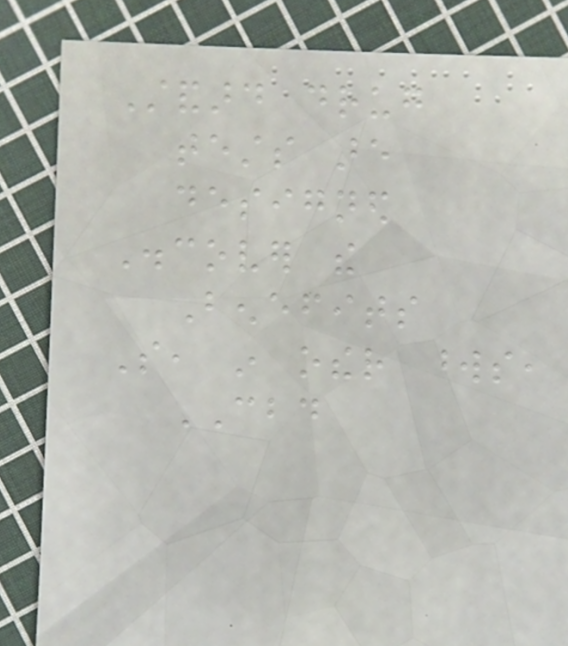Standard drug
tests are
designed
Discover the
Benefits
So, in other words,
CBD
